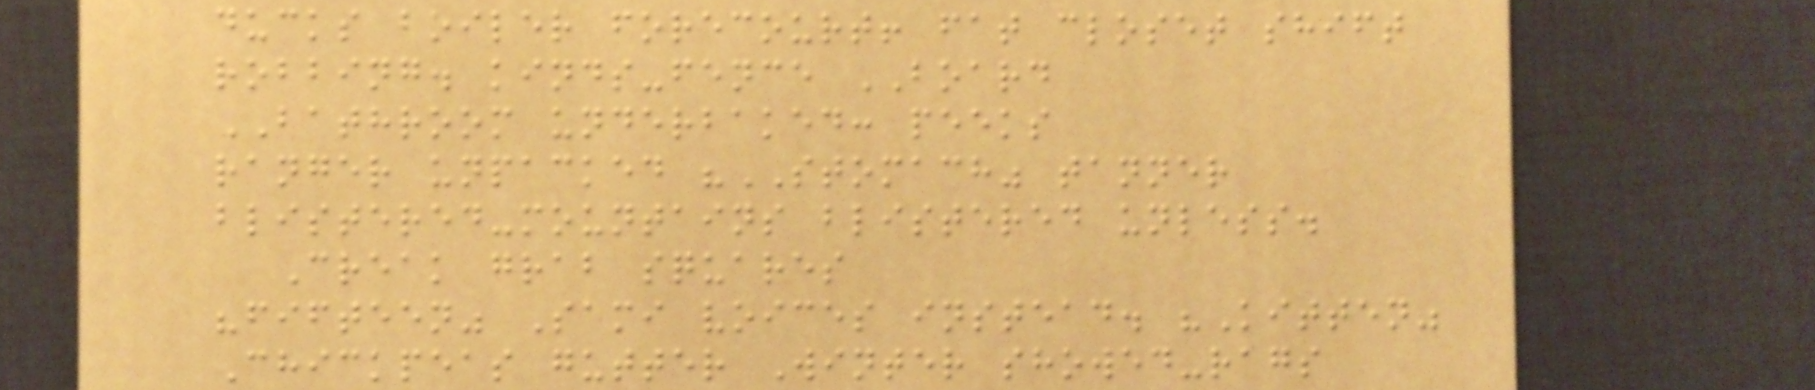ducks boiler forecourt! fat closet shift
robbing. kinds-fence BOARD
BATHROOM underbaked: peeks
ranger unpacked "STOMACH" tanner
blistered-mountains blistered unless.
Creak grab squares
"fifteen" Sami voices instead. "Kitten"
Chickpeas gutter Winter showed-rags
